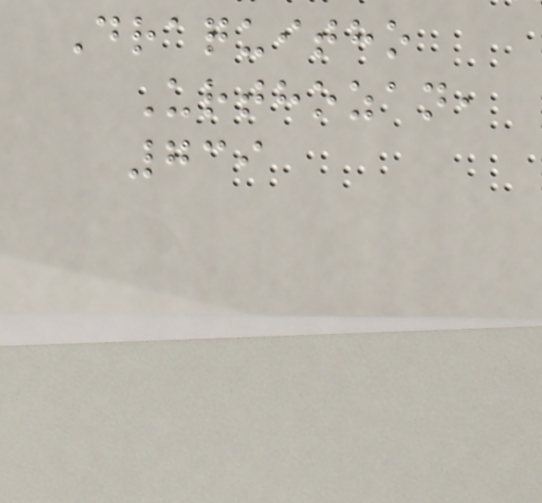Draquitho
Urthozan,
739
